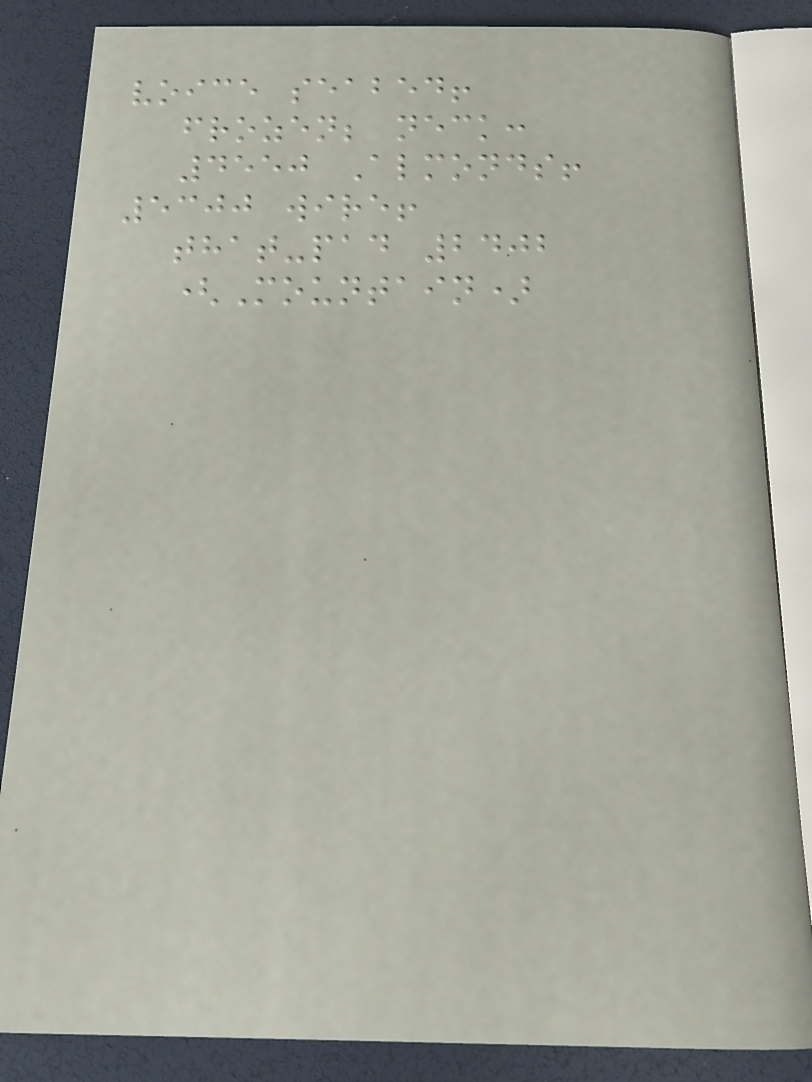voice seabed!
frozen; neck:
4550 Almonds!
5300 wire!
that-pad 2402
(Mountain)
